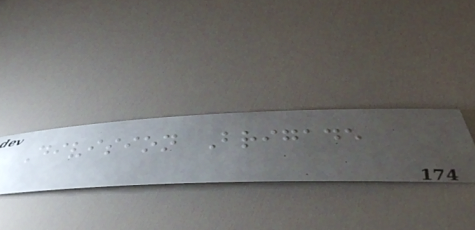Division Brigade
